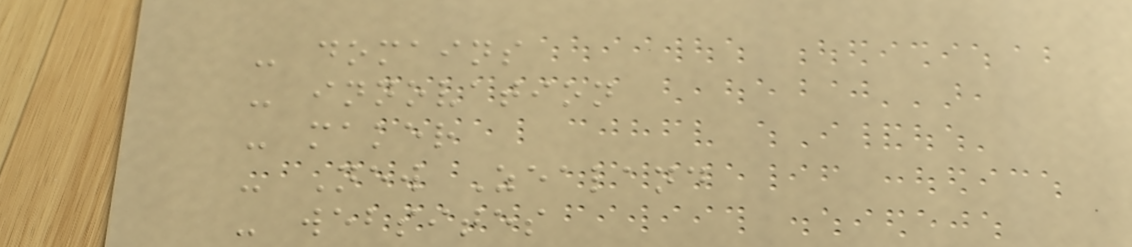- domains
- innovation
- maker
- New Zealand
- websites
